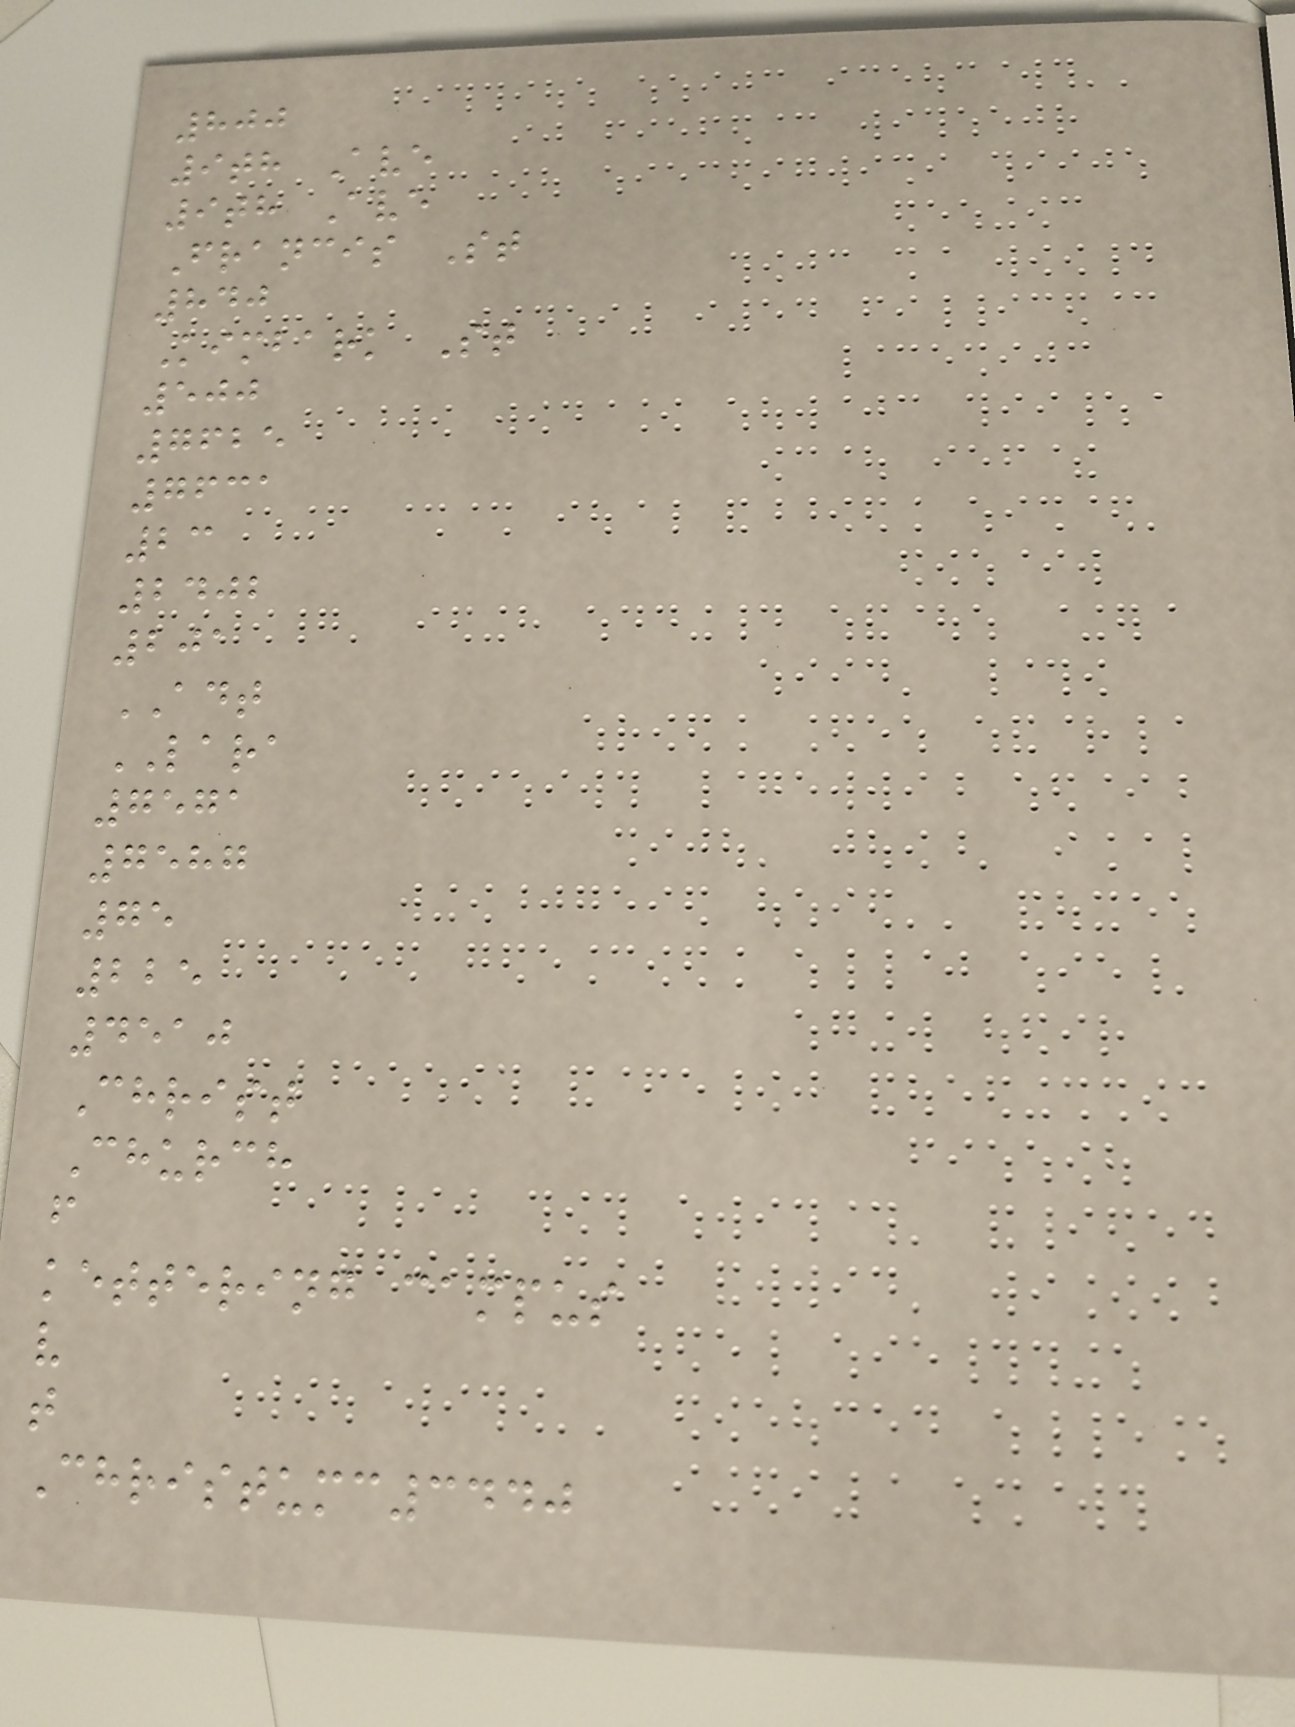800
9th Ave
9th Ave
Francis St
840
Kimbark St
500
7625
7631
23
2402
201
ADT
LARA
7571
7587
75
225
4510
Christ
Church
f
kettering campus
v
t
Christumc3440
